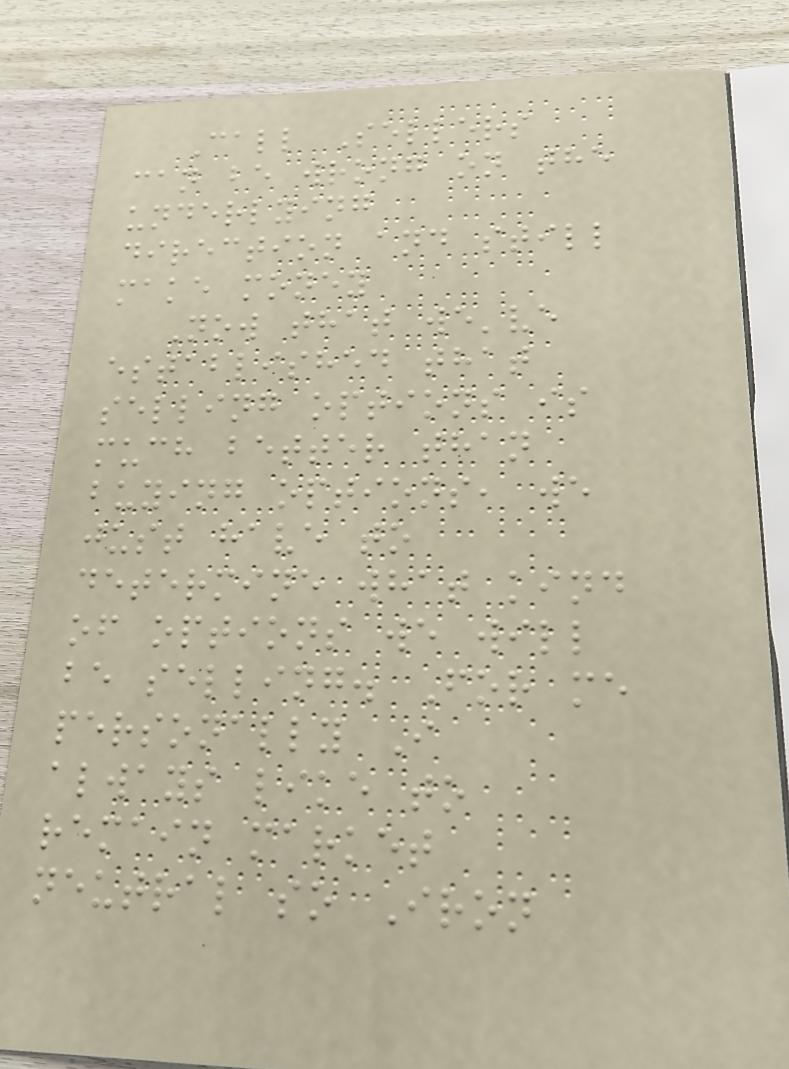Call Sellers
can be wrong on the
underlying
direction and still
make money
Now that we've
established that
selling options is
much better than
buying options, we
just have to
determine what kind
of options we will
be selling. For me
personally I
always like to
remain market
neutral so Iron
